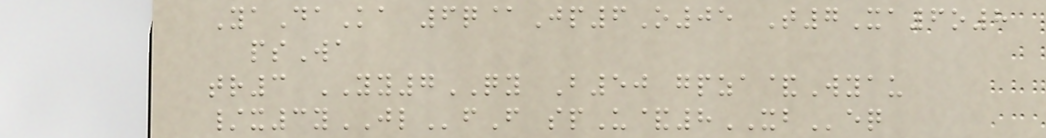YaDaKa 6q@Jp6O05 T7Xa6o8
psWa
tr3 YY7QY B50 gpza&Wyau
/x3yJLfF spU&8XBeq
